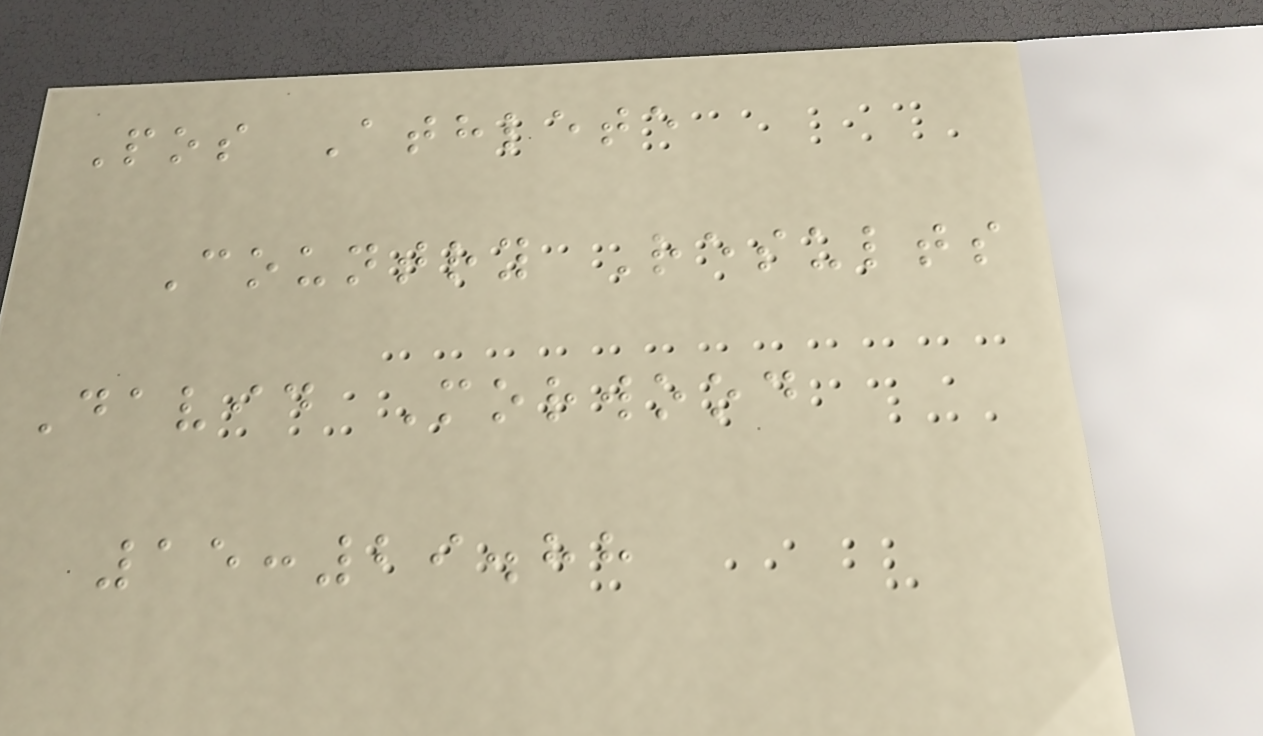Pos Athlete
Country Results
David Morwood
15:29.88
